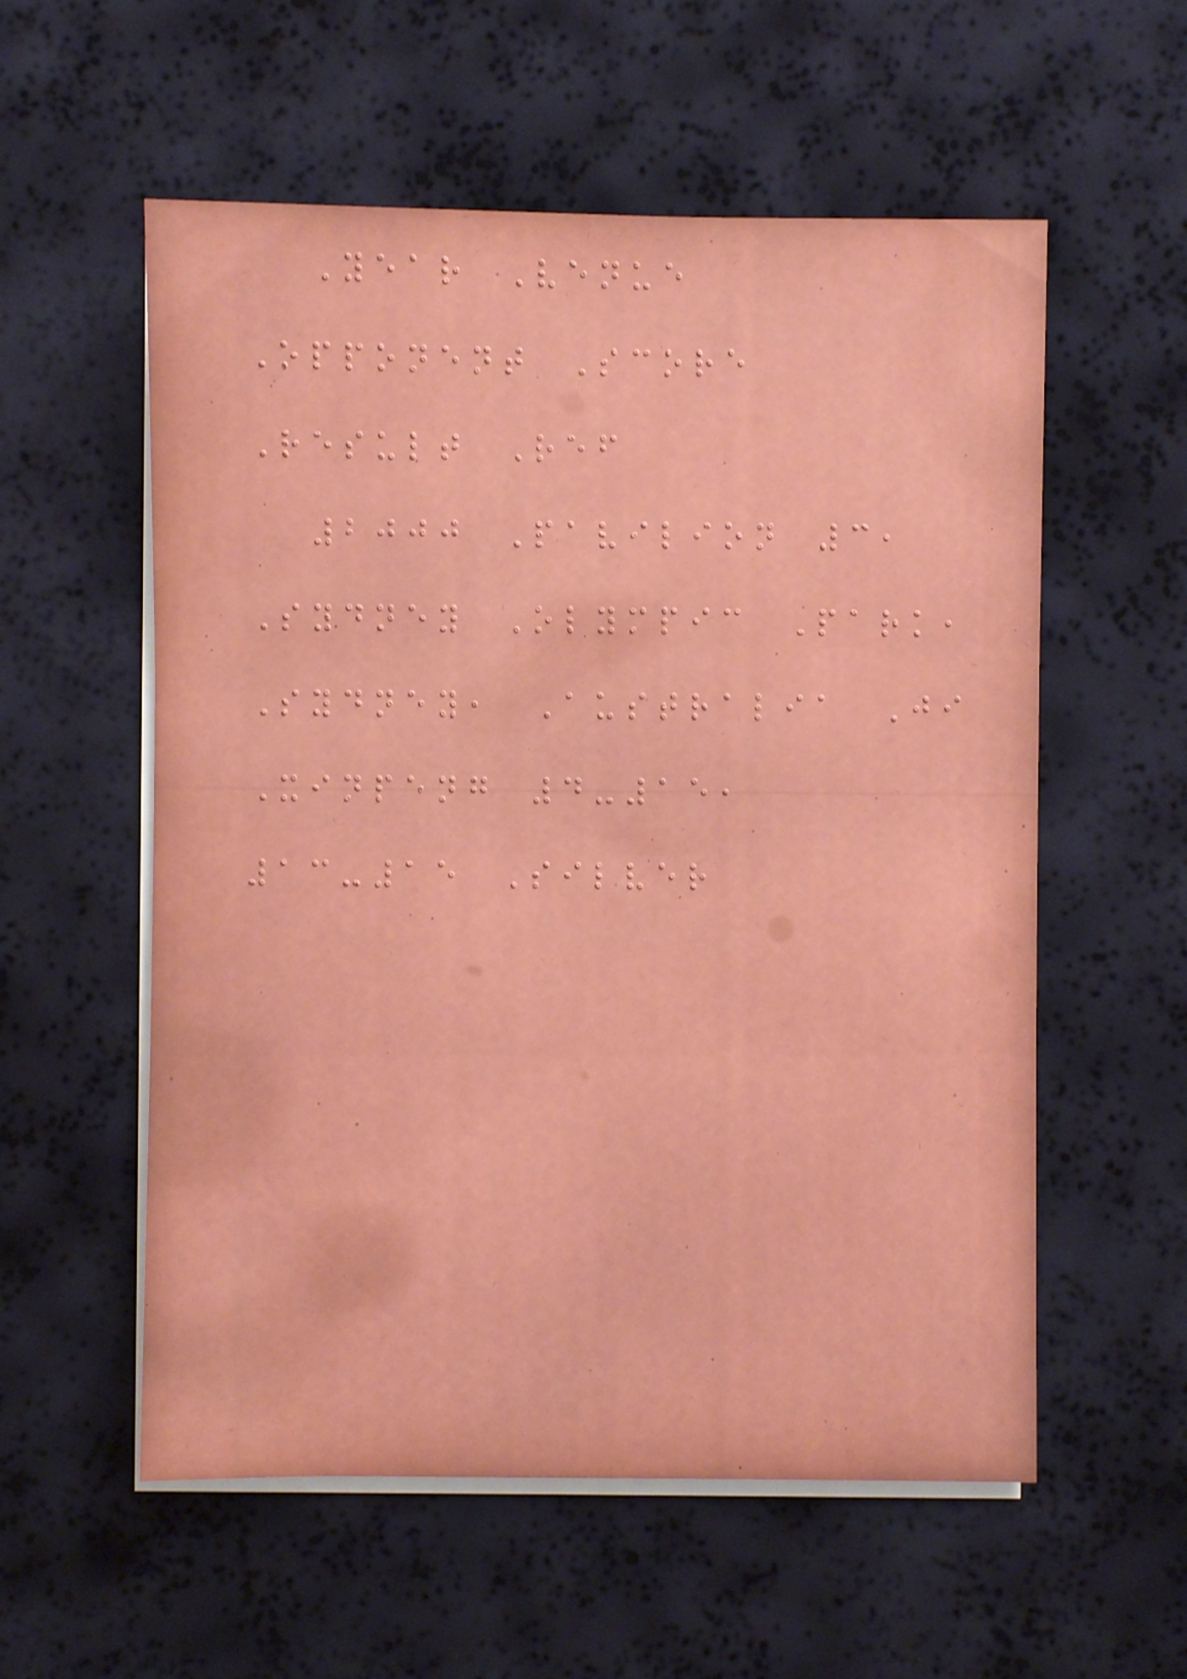Year Venue
Opponent Score
Result Ref
2000 Pavilion 3,
Sydney Olympic Park,
Sydney, Australia Ji
Xinpeng 4-15,
13-15 Silver
